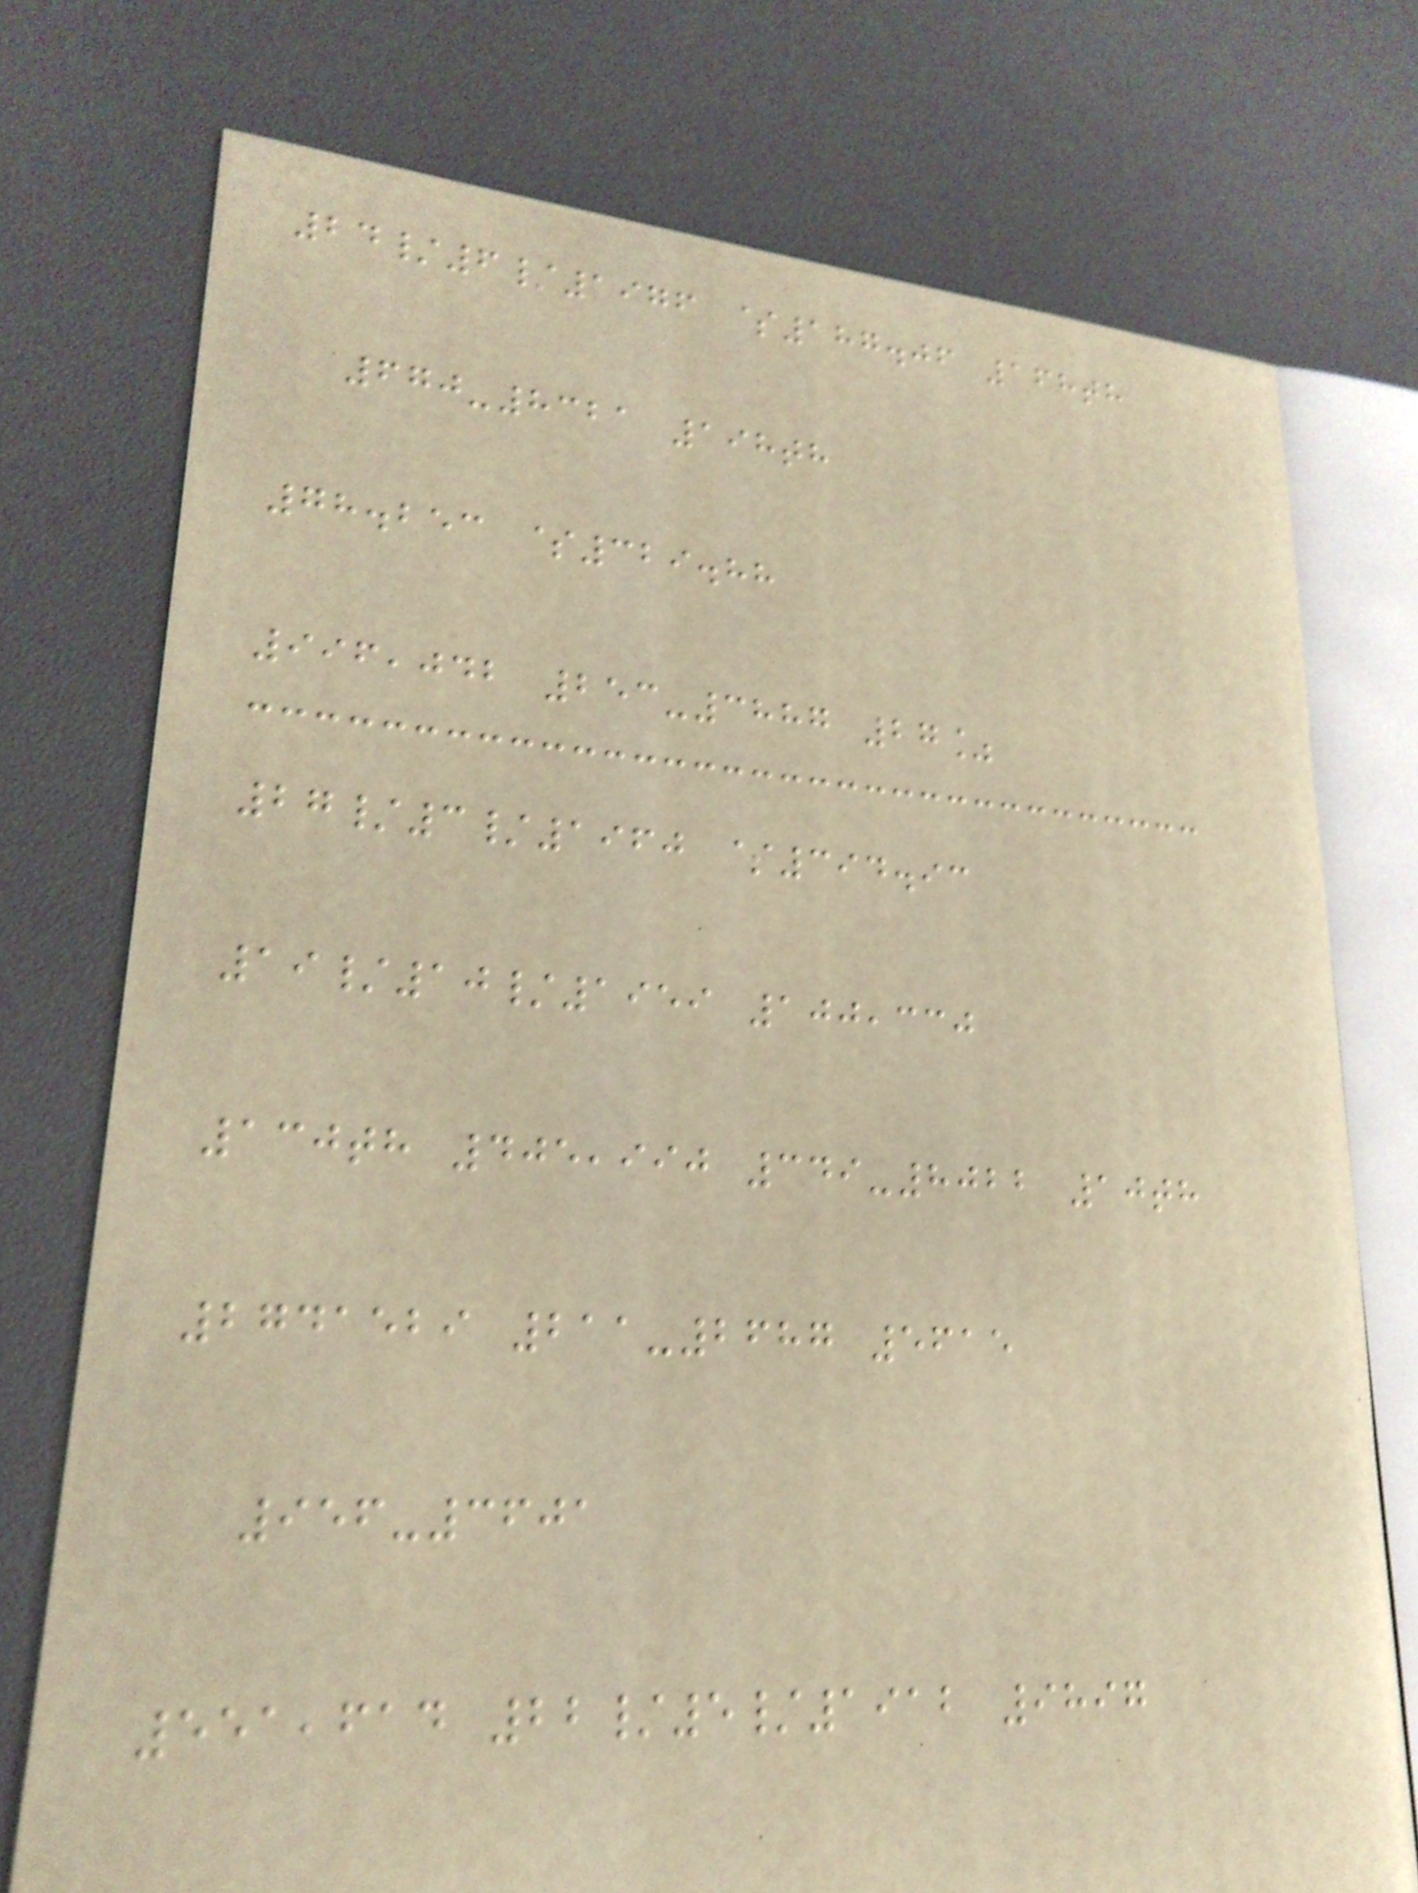24/6/1976 $187.06 168th
670-8321 198th
78.253 $329.88
996,042 253-3887 27%
27/3/1960 $394.93
19/10/1959 100,330
130th 405,990 349-8022 10th
2741529 211-2687 5615
956-3601
551,614 22/5/1912 9897
